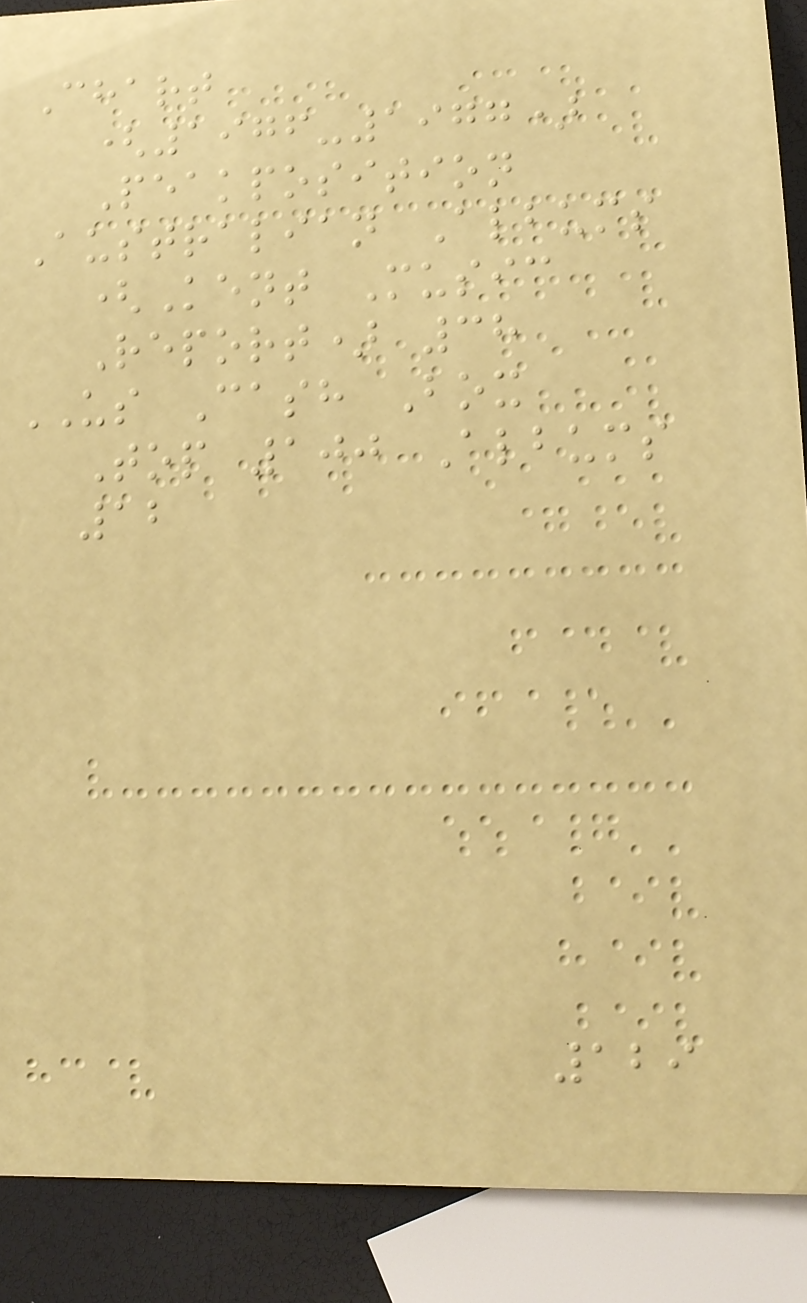Chart
(1976-1977)
Peakposition
Australian Albums
(Kent Music
Report) 38
US Cash Box
Top 100 Albums
12
129
